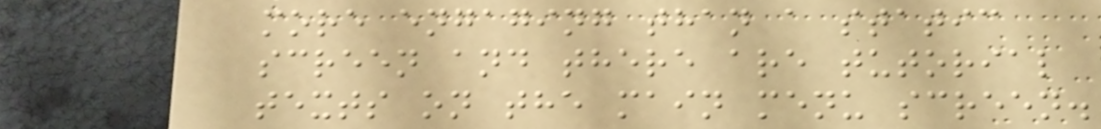more engaging than a static
screen and there are tutorial
texts on the main menu screen.
